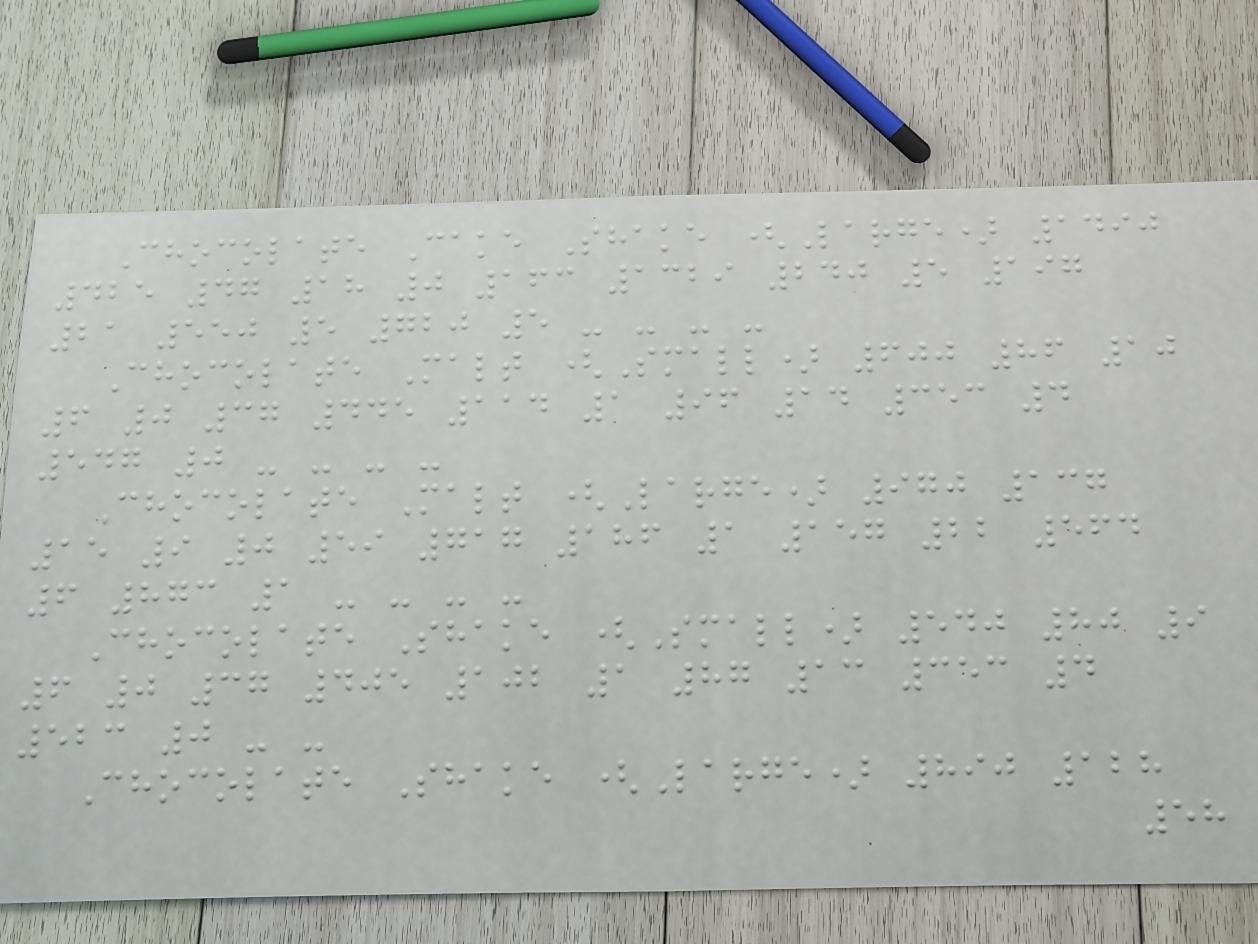Chocolate Cake Shake (Large) 1490
425 47 18 0 163 1329 240 5 197
21 550 5 720 5 - - - -
Chocolate Malt (Small) 600 86 10
6 0 37 445 114 1 96 14 353 4
547 0 - - - -
Chocolate Malt (Large) 970 137
15 9 0 59 717 186 1 157 22 564
6 873 1 - - - -
Chocolate Shake (Small) 540 80 9
6 0 37 405 102 1 87 13 353 4
523 0 - -
Chocolate Shake (Large) 890 128
58
